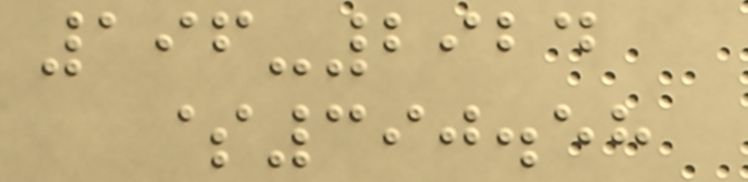196-2924
$390.58
